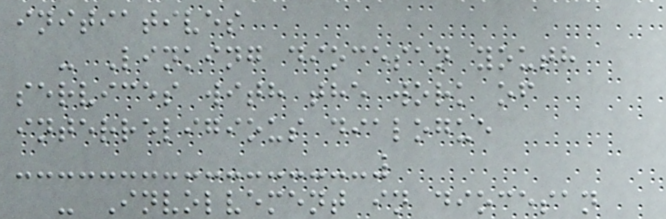initiatives
- Linking diocesan youth
services with the work of
interreligious dialogue
- Involvement in diocesan
